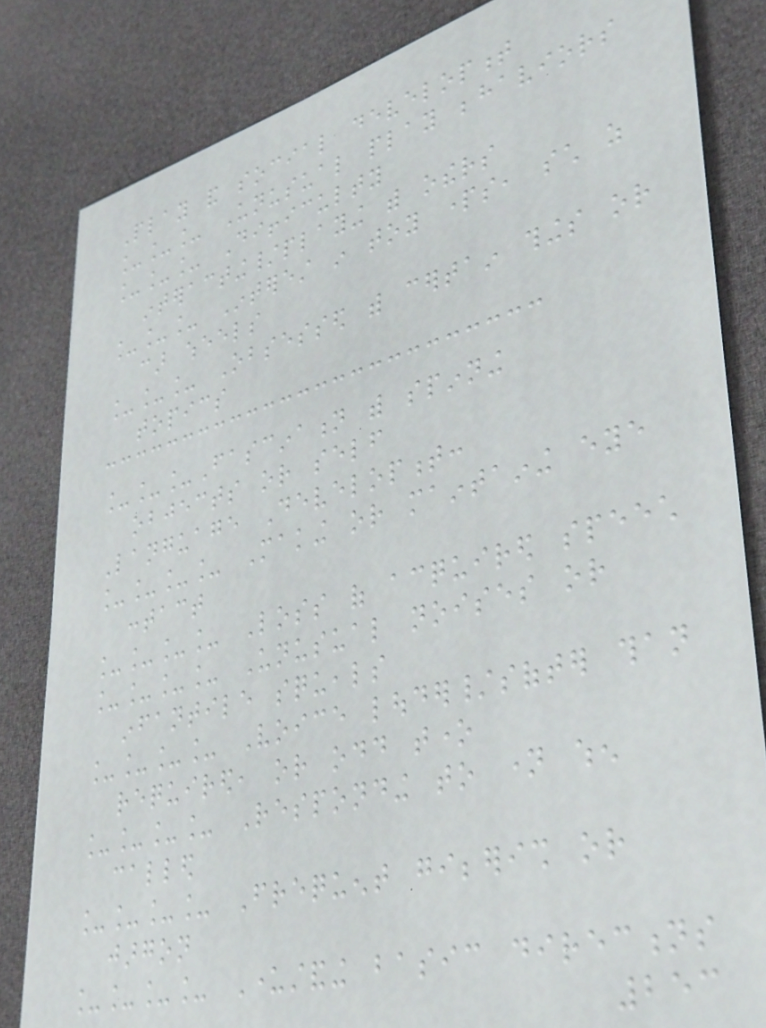Play and social development
___ Unusual play behaviors
___ Difficulty
interacting/playing with others
___ Interest in toy parts, such as
car wheels
___ Obsessed with certain things or
topics
___Fascination with spinning
objects or self
Language Development:
____ Making or maintaining eye
contact
____ Loss of acquired speech
____ Unusual noises or
infantile squeals
____ Voice louder/softer than
required, or odd tone
____ Responding to name when
called
____ Frequent gibberish or
jargon
____ Understanding basic directions
253
